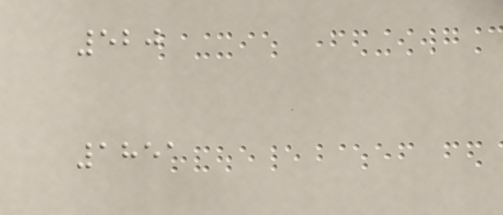520
1851
